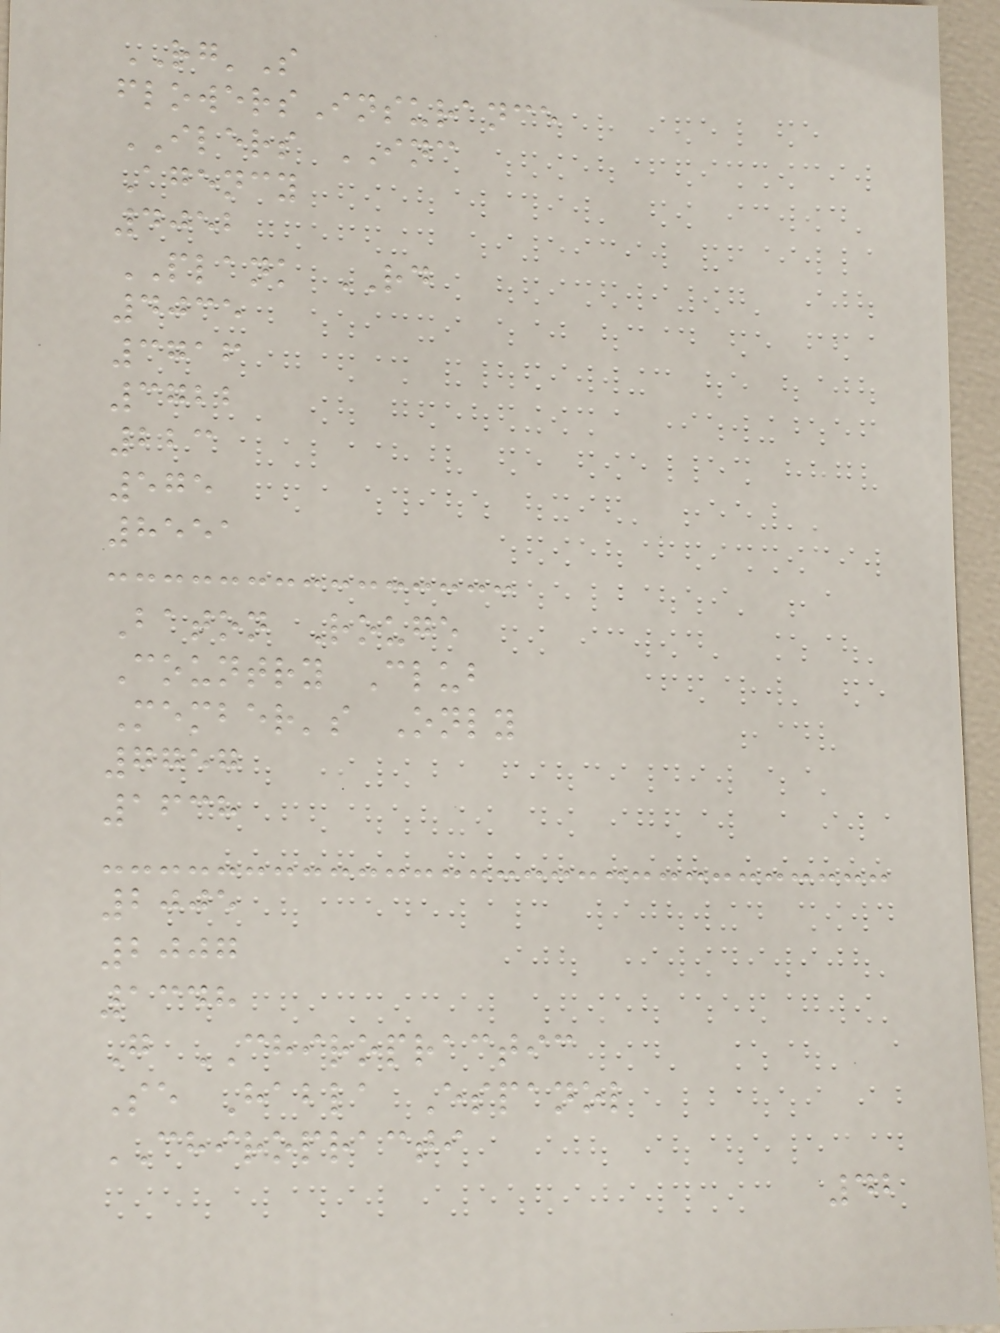RG'S
flowersInsurance
ILERS INC
Agency
4052
PLANK RD
4035
3716
3722
223
575
8551
Baton Rouge
Country Club
Member's Only
7757
1638
2005
2007
1348
G CHIROPRACTIC
Se Habla Espanol
CHIROPRACTI
42
